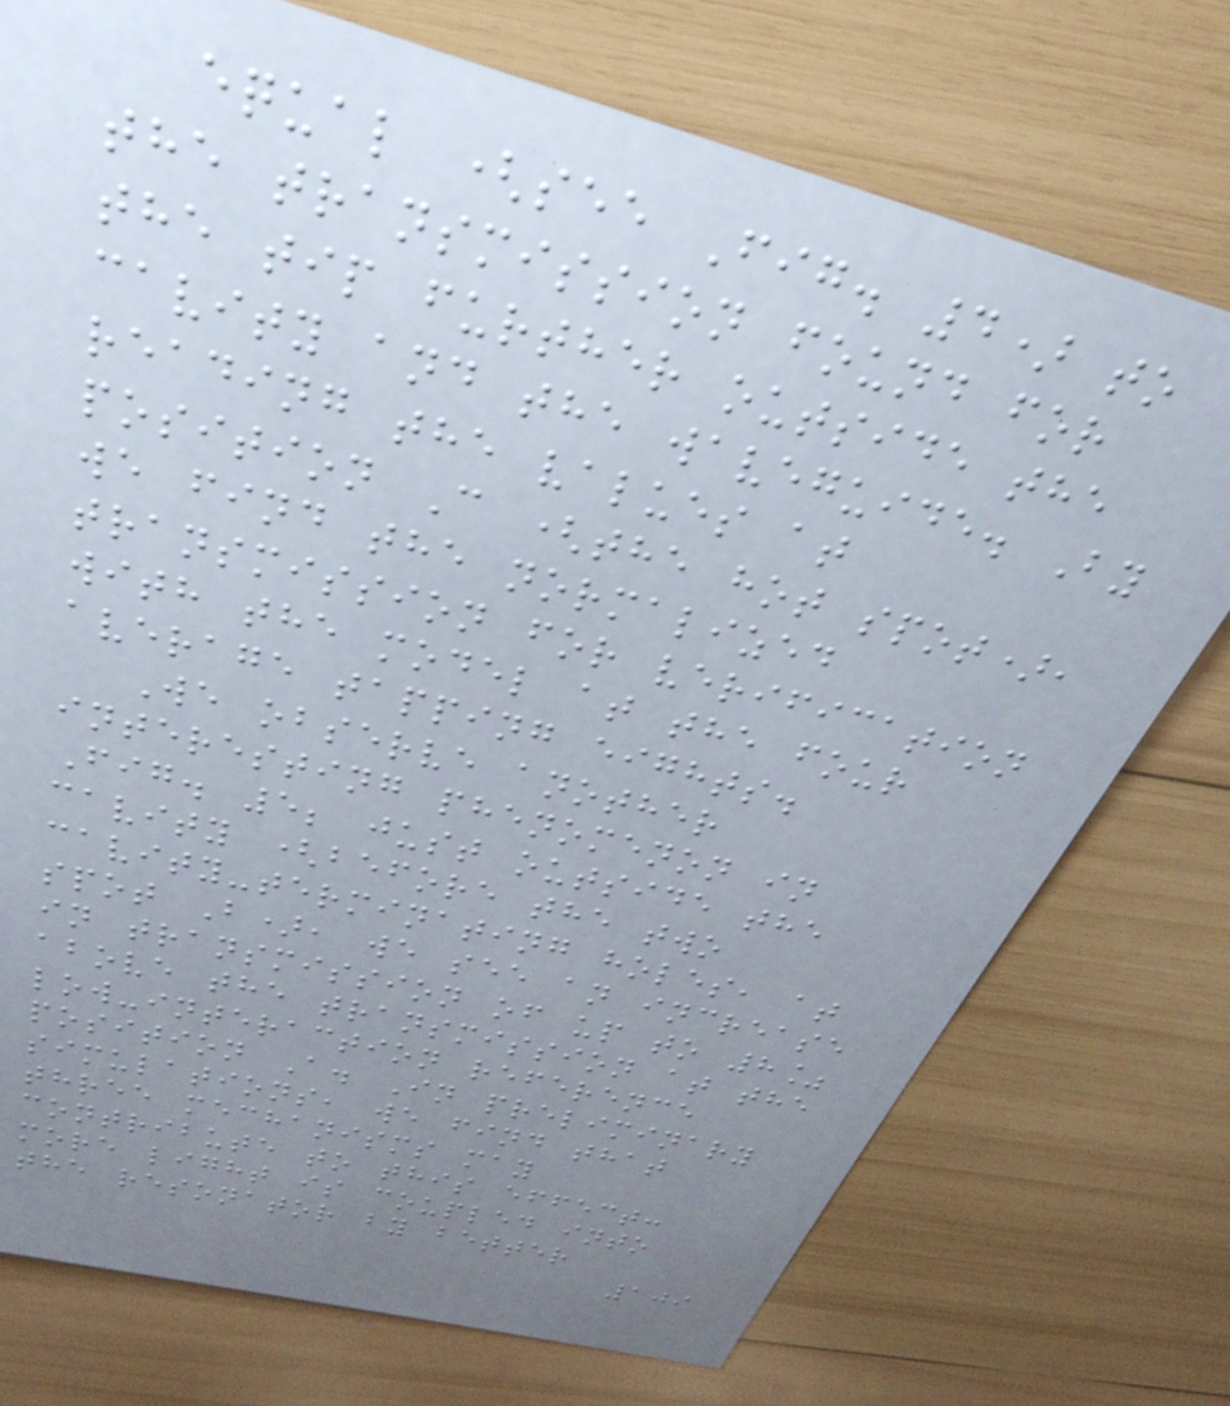equal (see Fig. 4) to
the transmission found for
the tip further outside the
cavity and the waveguide. By
reading the values at
position C (the hot spot),
we find the normalized
transmission for verification
with the model at the four
average tapping eights.
We observe another
interesting phenomenon in
Fig. 5; just outside the
cavity (before the two
cavity-terminating holes, at
spot B), we see an increase
in transmission of up to 8%
above the transmission at the
low-interaction reference
position A. In preliminary
simulations, we find that
three mechanisms may
contribute to this effect:
more light is coupled into
the resonator by better
109
